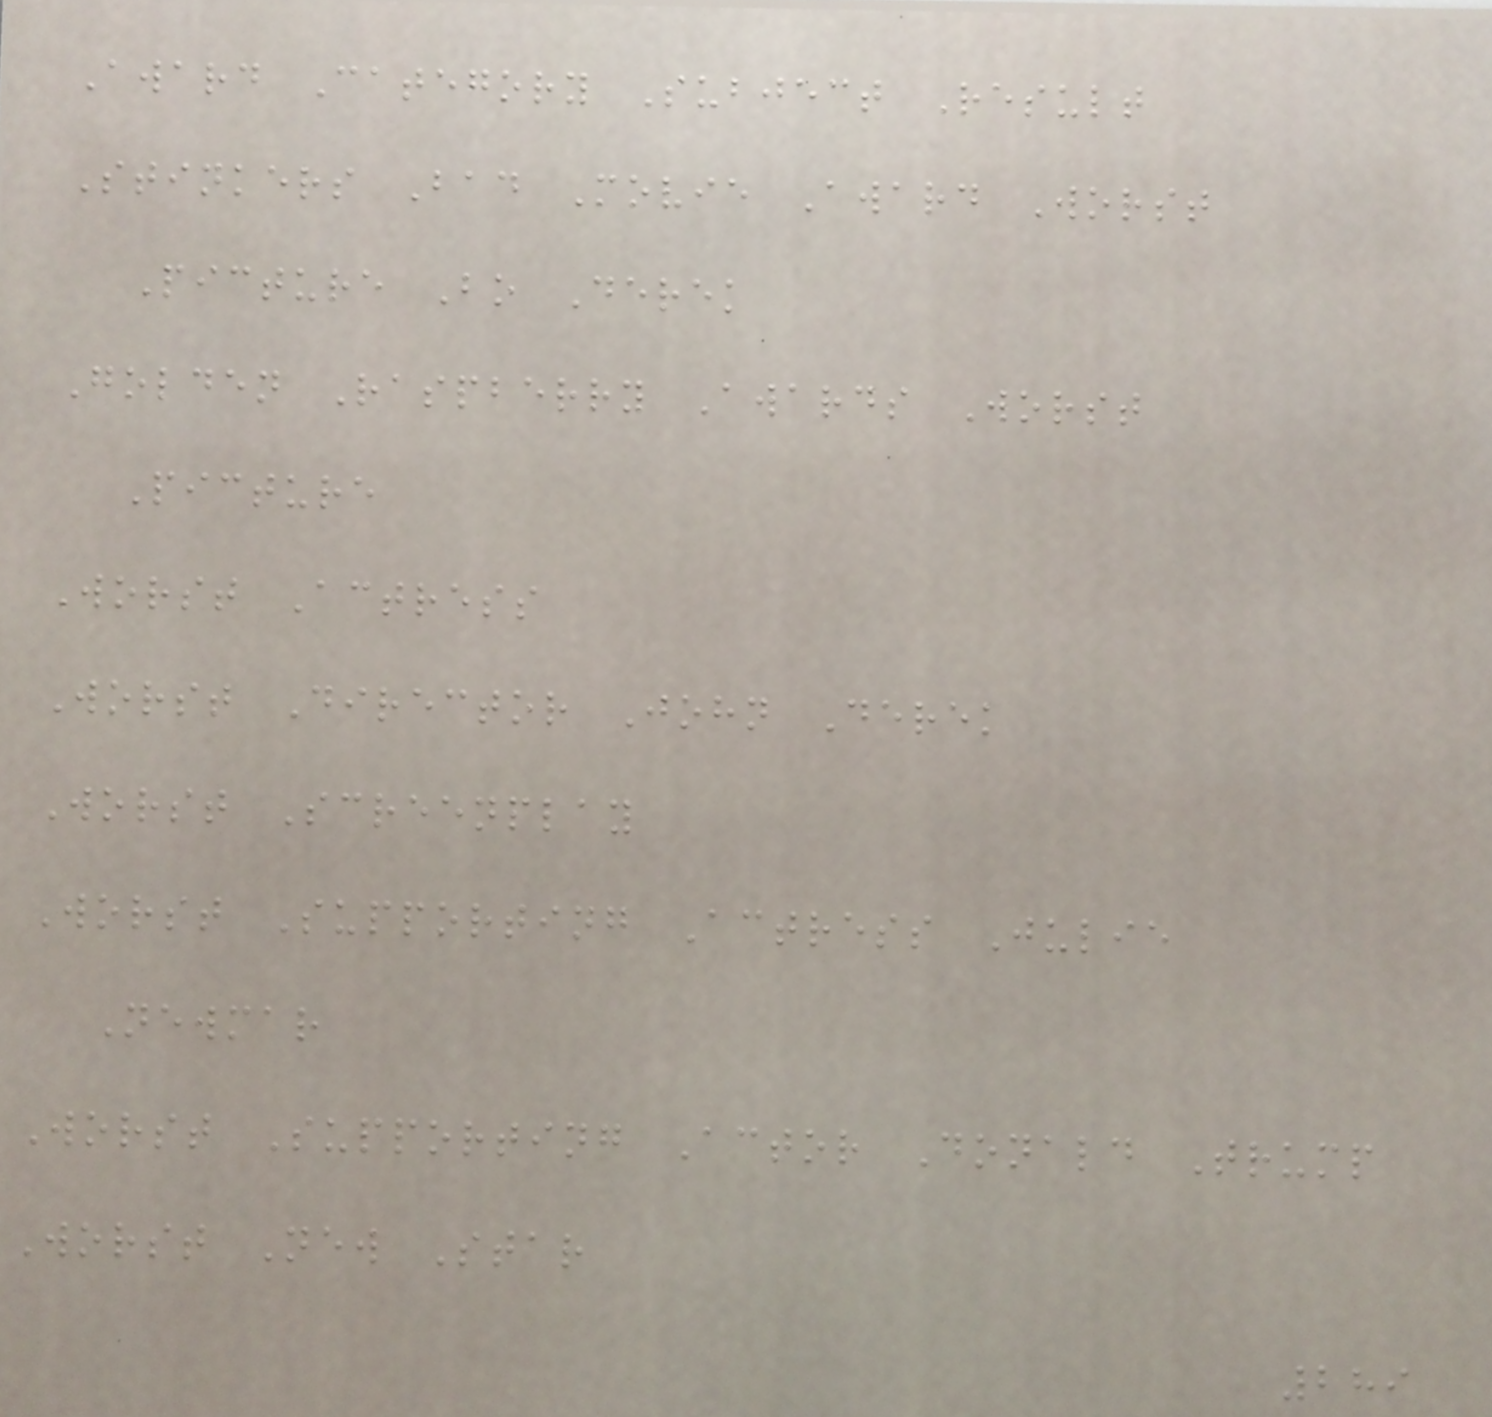Award Category Subject Result
Stinkers Bad Movie Award Worst
Picture Bo Derek
Golden Raspberry Awards Worst
Picture
Worst Actress
Worst Director John Derek
Worst Screenplay
Worst Supporting Actress Julie
Newmar
Worst Supporting Actor Donald Trump
Worst New Star
289
